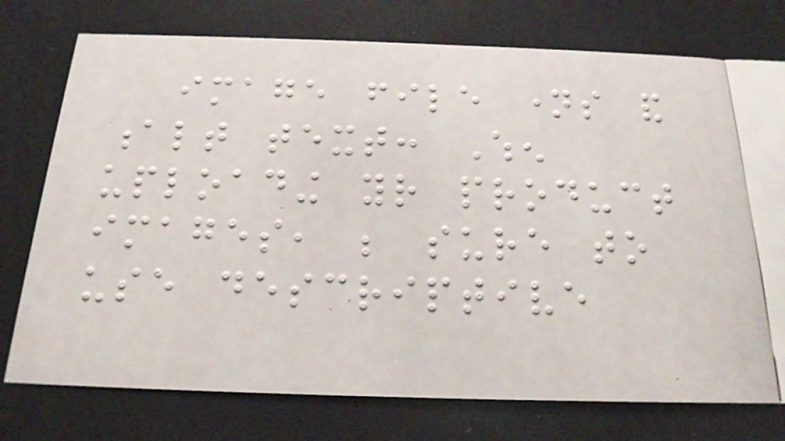image file names and
alt text: When
uploading your product
images, be sure to
use descriptive
